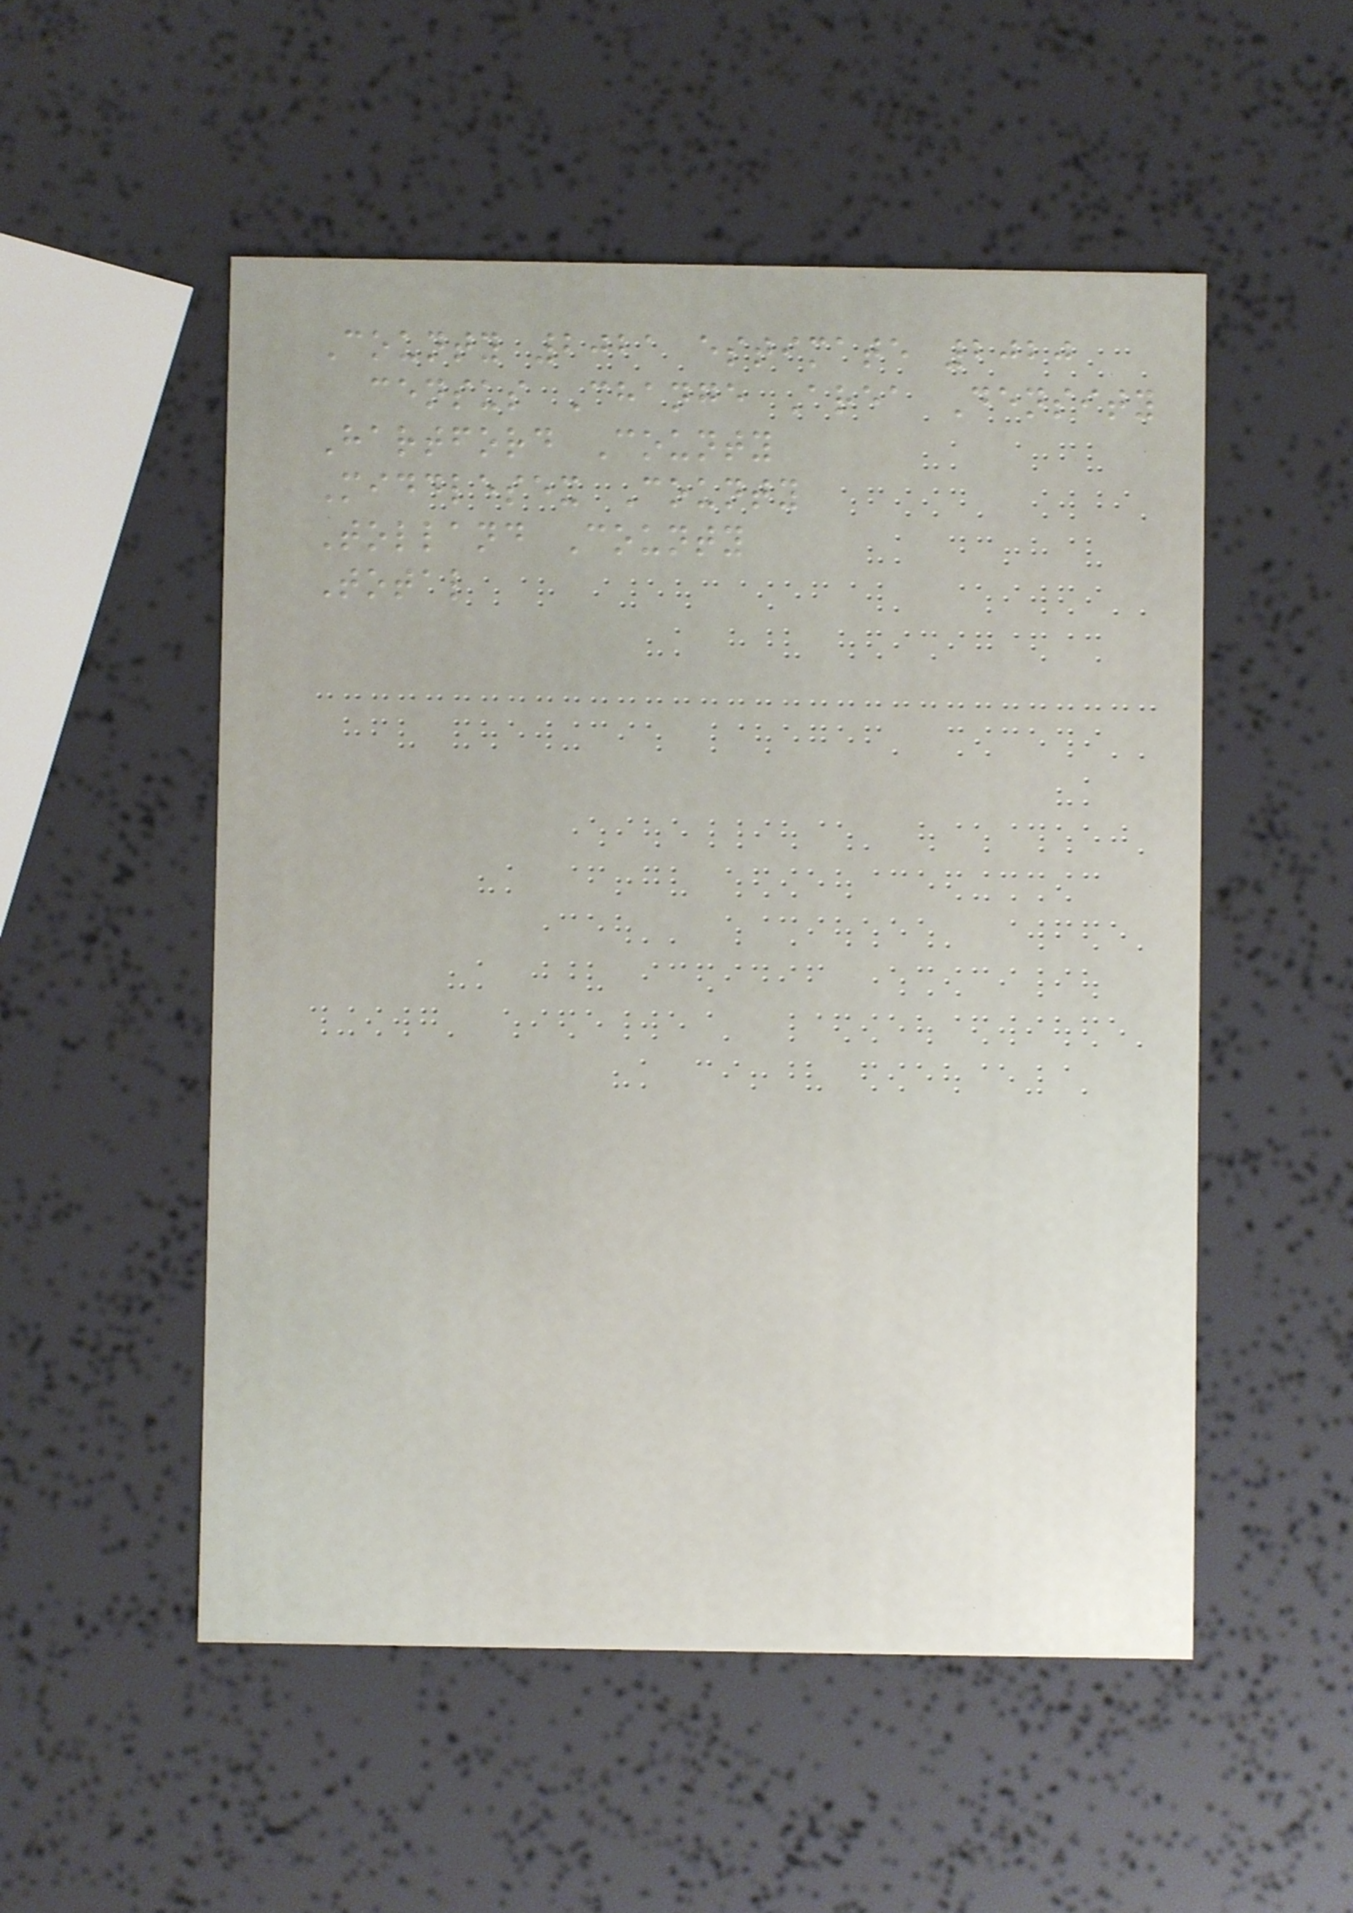County 2021 estimate 2020
census Change Area Density
Hartford County
Middlesex County
Tolland County
Total
